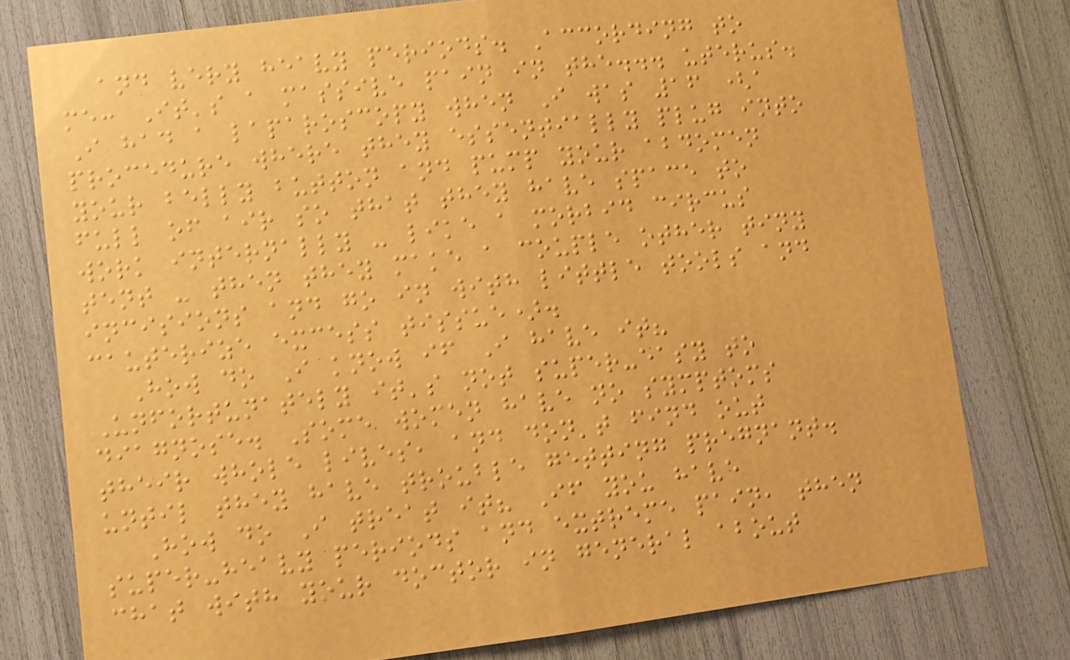and very heavy periods. According to
me: It's a massive pain in the... uterus.
I had a laparoscopy when I was 16 (a
procedure where they essentially plug into
your belly button and pump your abdomen
full of air so that they have space to
work internally - like a morbid circus
tent - then they make a couple other tiny
incisions and go in with little tools and
cauterize excess tissue).
How do I know if I have it?
Unfortunately it's not super-easy to
diagnose. Some women have no symptoms
their whole lives, and don't find out
until they have trouble getting pregnant.
How do I treat it? If you have
super-heavy periods and extreme pain, then
chat with your doctor in general about
